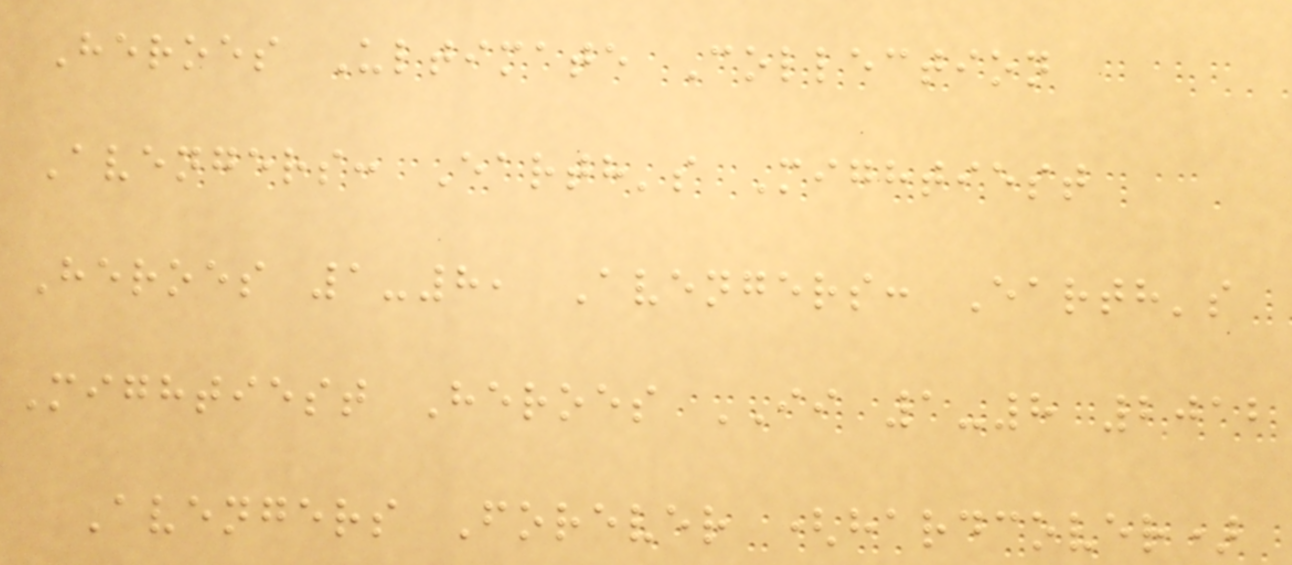Heroes Ultimate Collection
Avengers: Earth's Mightiest
Heroes 1-8, Avengers: Earth's
Mightiest Heroes II 1-8 2012
Avengers Forever (hardcover)
